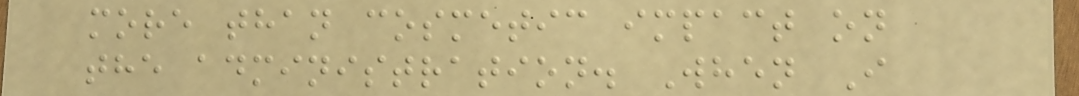more than cosmetic impact on
the administration. When I
